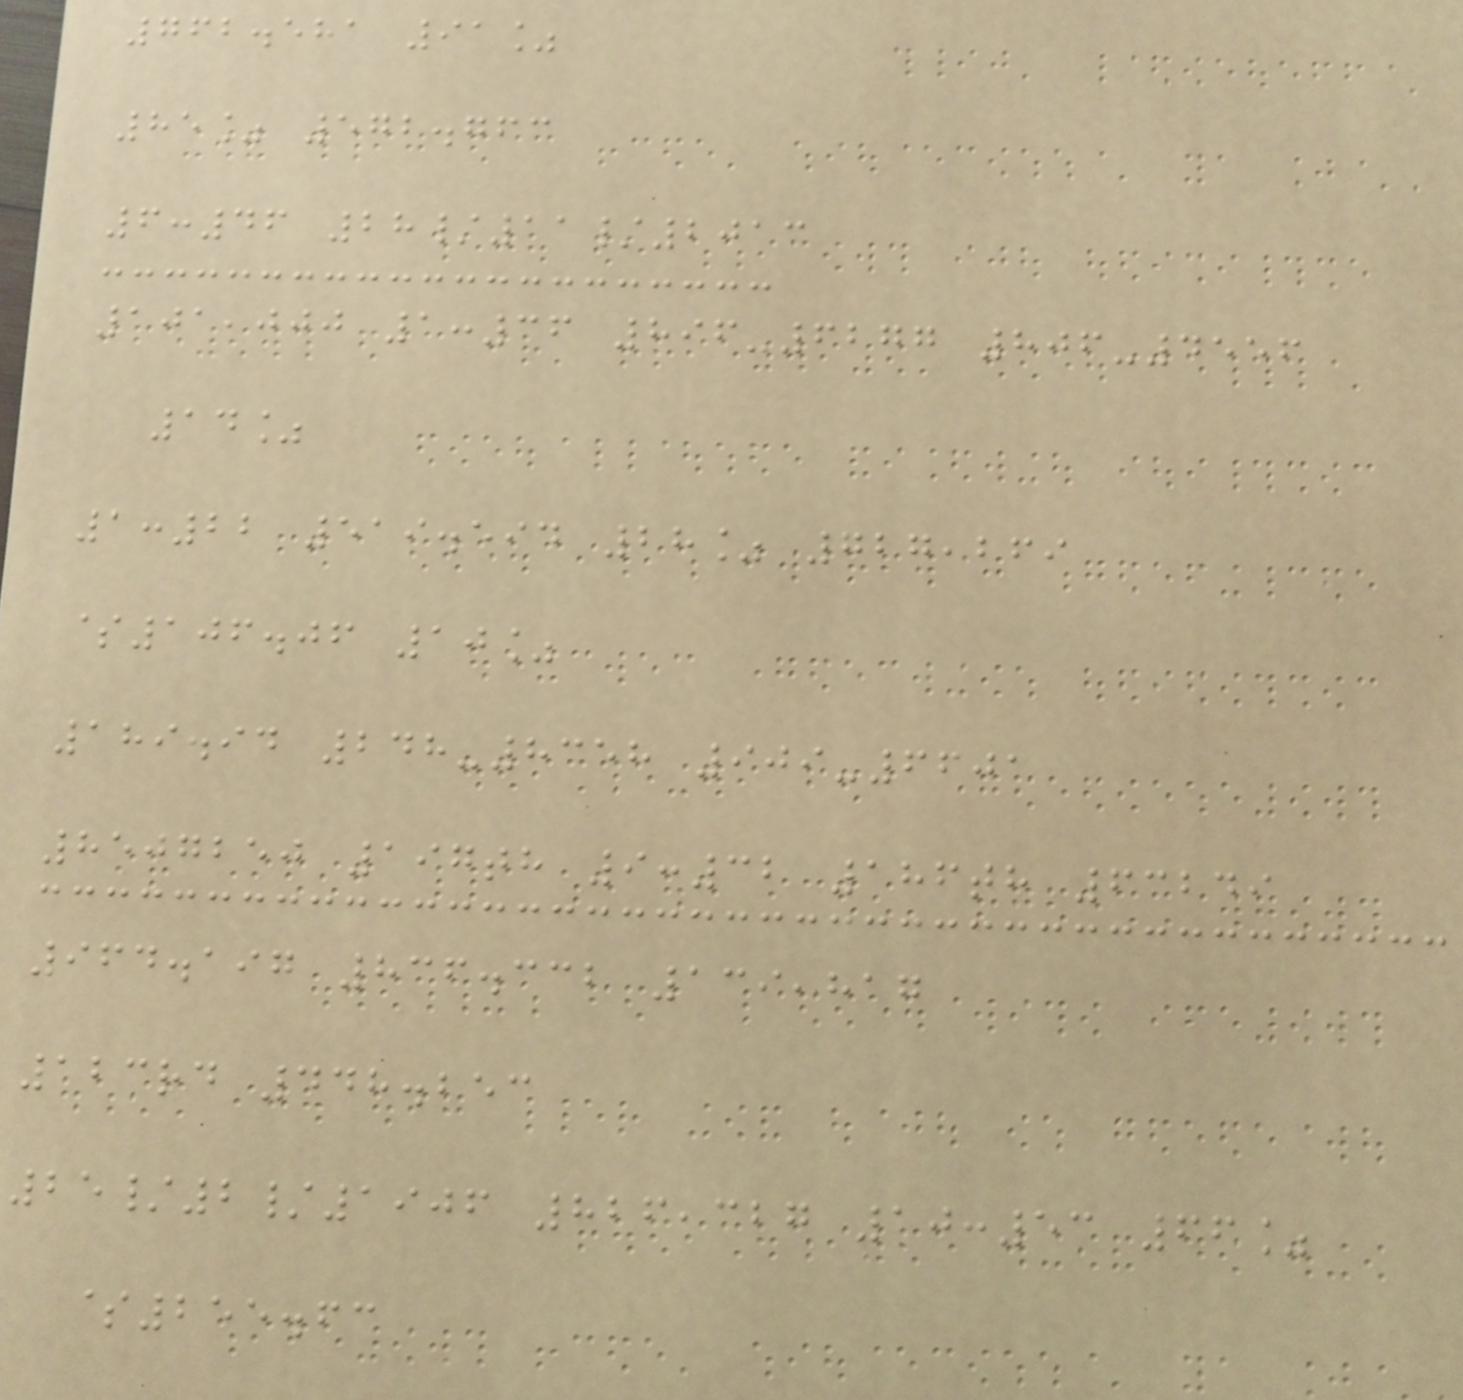762.581 91%
85% 572.763
6:46 28/11/2013
101,000 1:36 896-6277 806-4556
14%
1:22 519.594 28% 727,269
$106.06 10%
189.94 248-8358 909-6601
8507250 197th 9:32 186th 63249
964.197 836.332 139,817
123rd 448.253
25/2/1906 826,327 10:53 66%
$255.63
